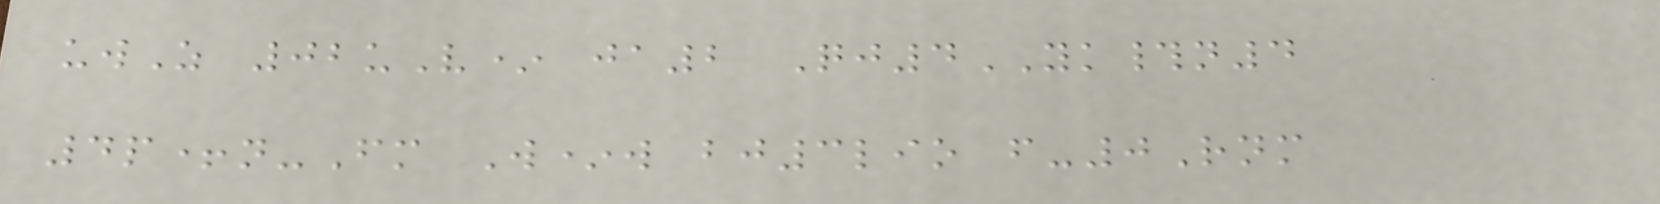uwZ 02uV* ja2 Qj4YK#n4
4p+n-Fm W*w bj3lio f-0Rnm
